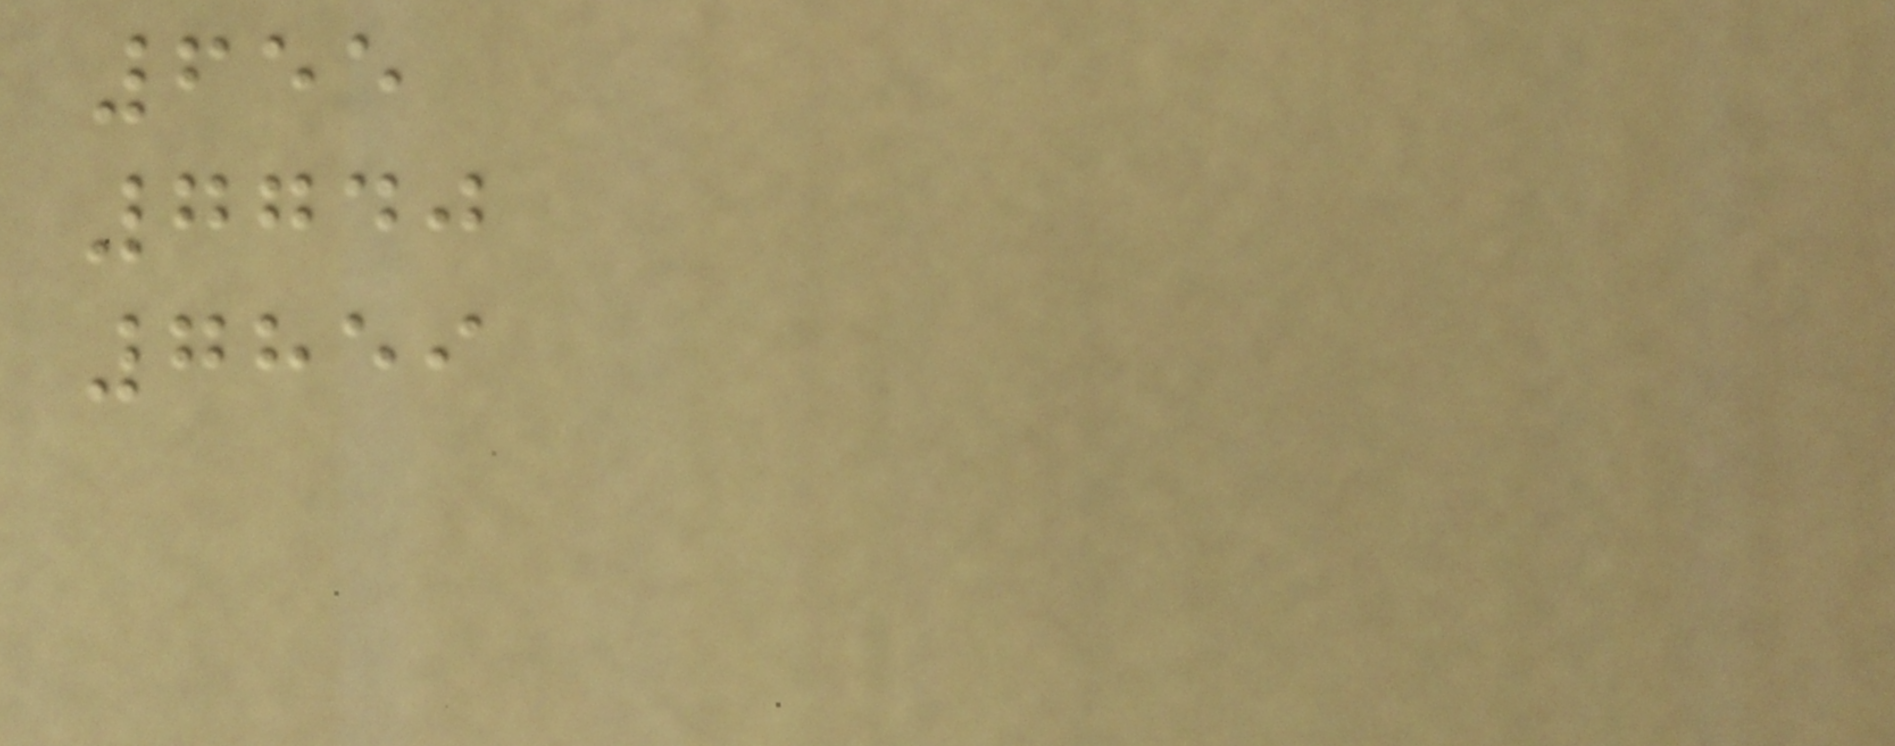655
7740
7859
